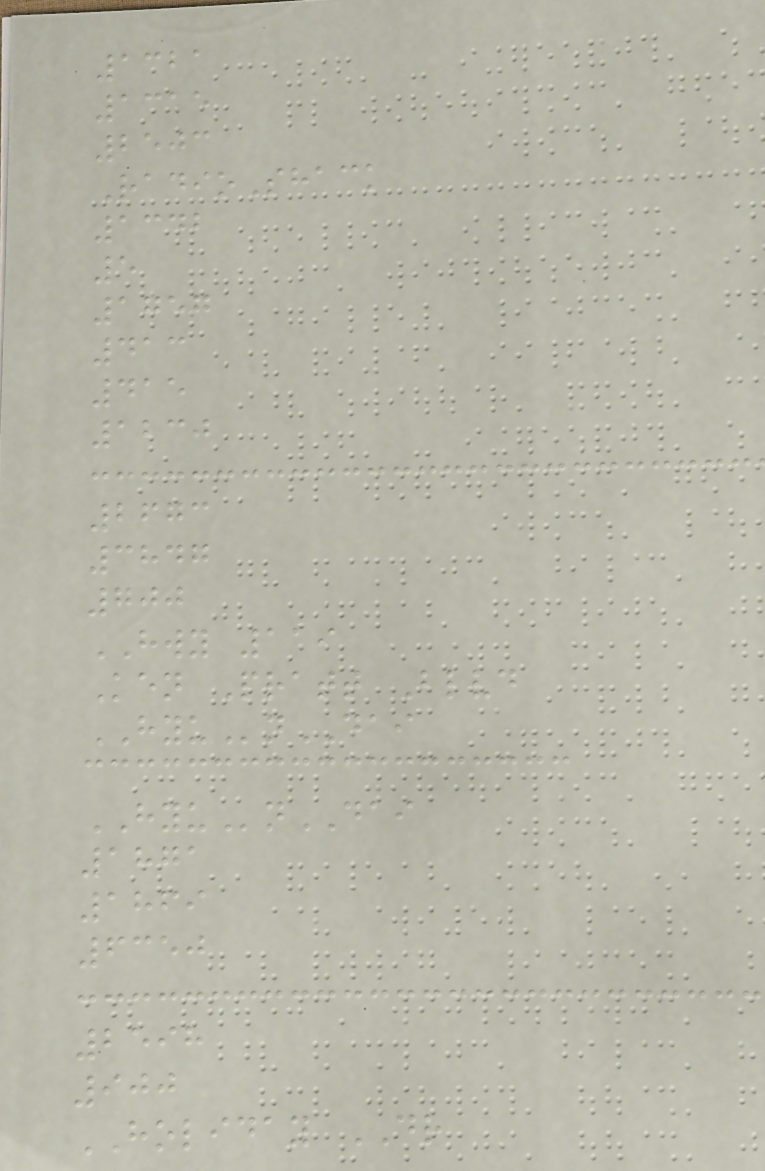1321
1315
2503
RadioShack
1342
5
1757
413
415
1230
2673
3847
700
HWY 119
Ken Pratt Blvd
HYUnDAI
HYUnDAI
1871
1869
6350
2598
900
HOLIDAY DR
